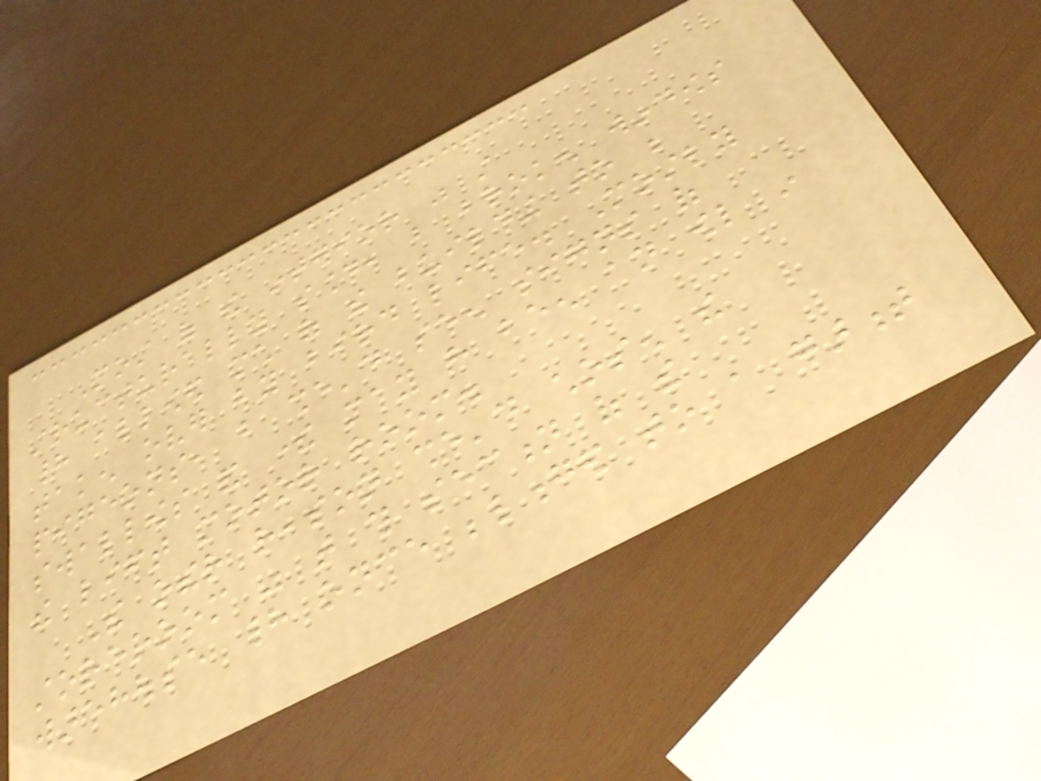Most of the interior was still
structurally sound, but broken windows
had allowed much of the building to be
taken over by bird life. Mostly
pigeons, but she'd seen signs of
swallows and there may have been an owl in
the lift motor room.
The other reason she'd chosen the
storeroom was that this section of the
warehouse had once belonged to a garment
